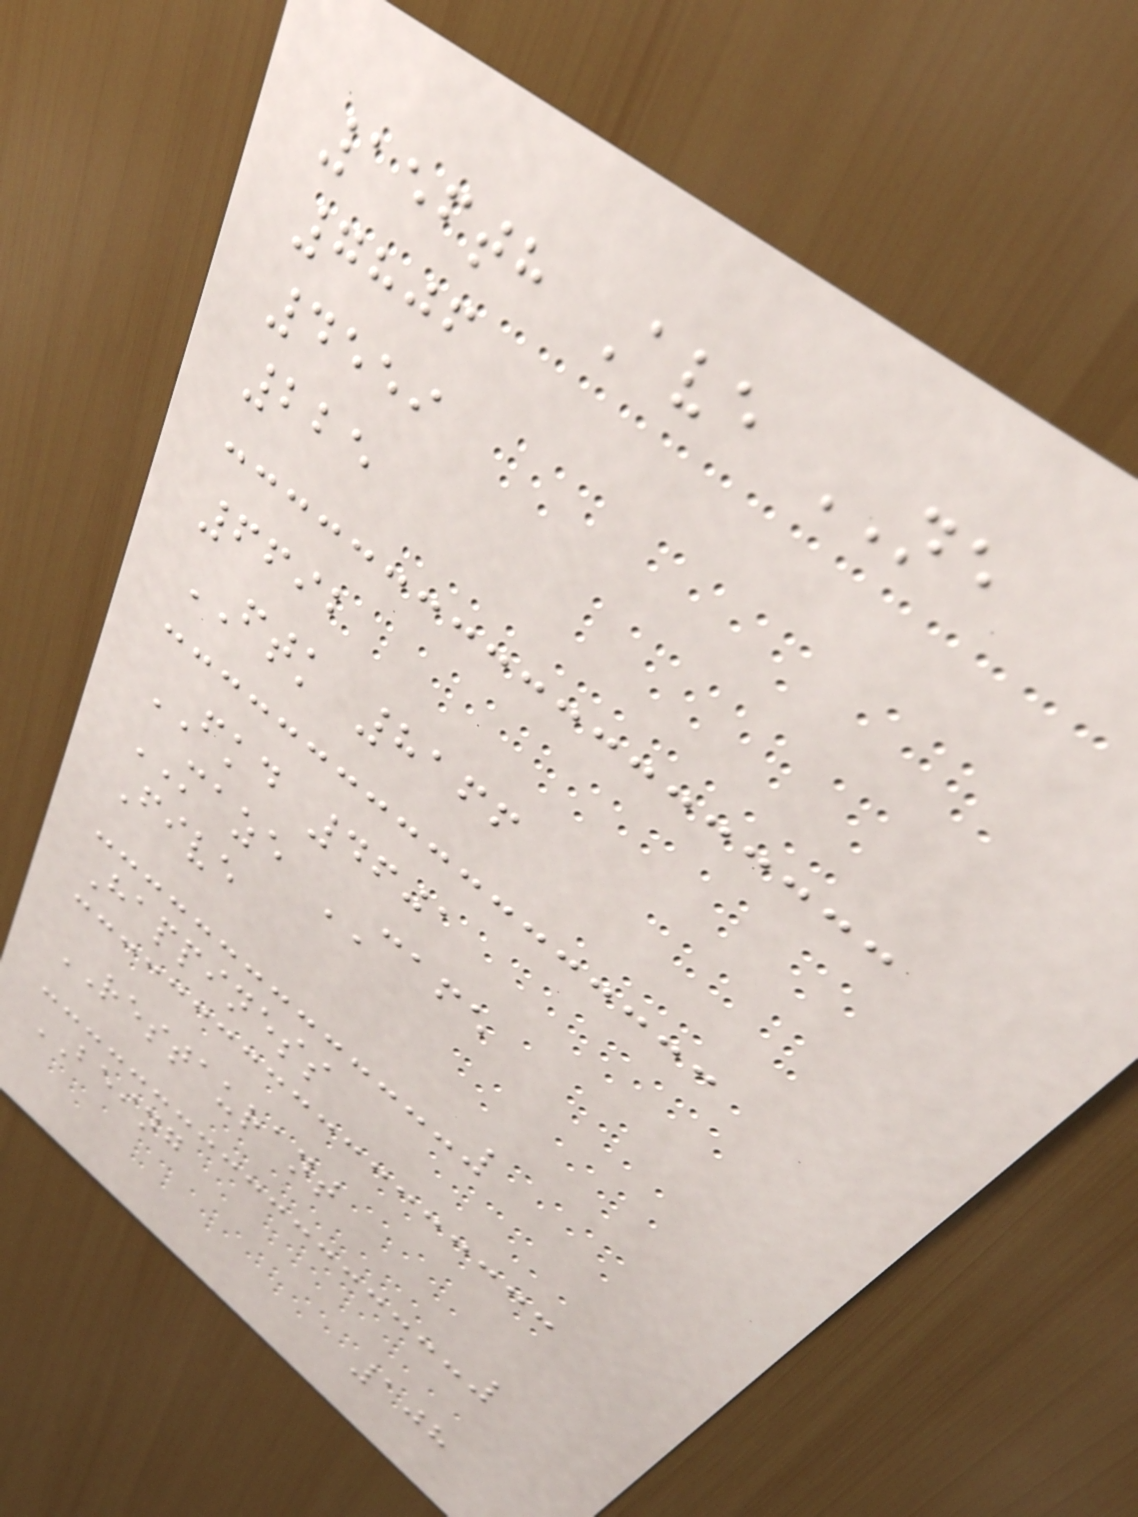156th Ave NE
7806
4559
225
6692
FTK 8166
FKD 4601
MAZE CAFE
Five
Happiness
RESTAURANT
BEING
108
